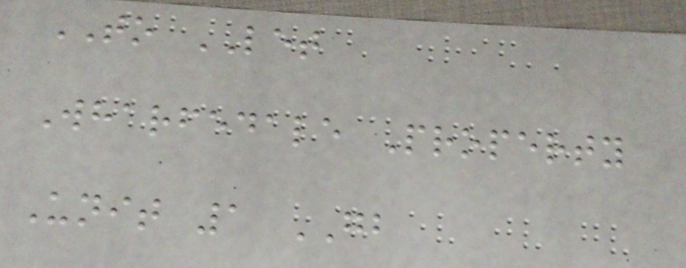TO LET
Wharfedale Property
Unit 1 GB
